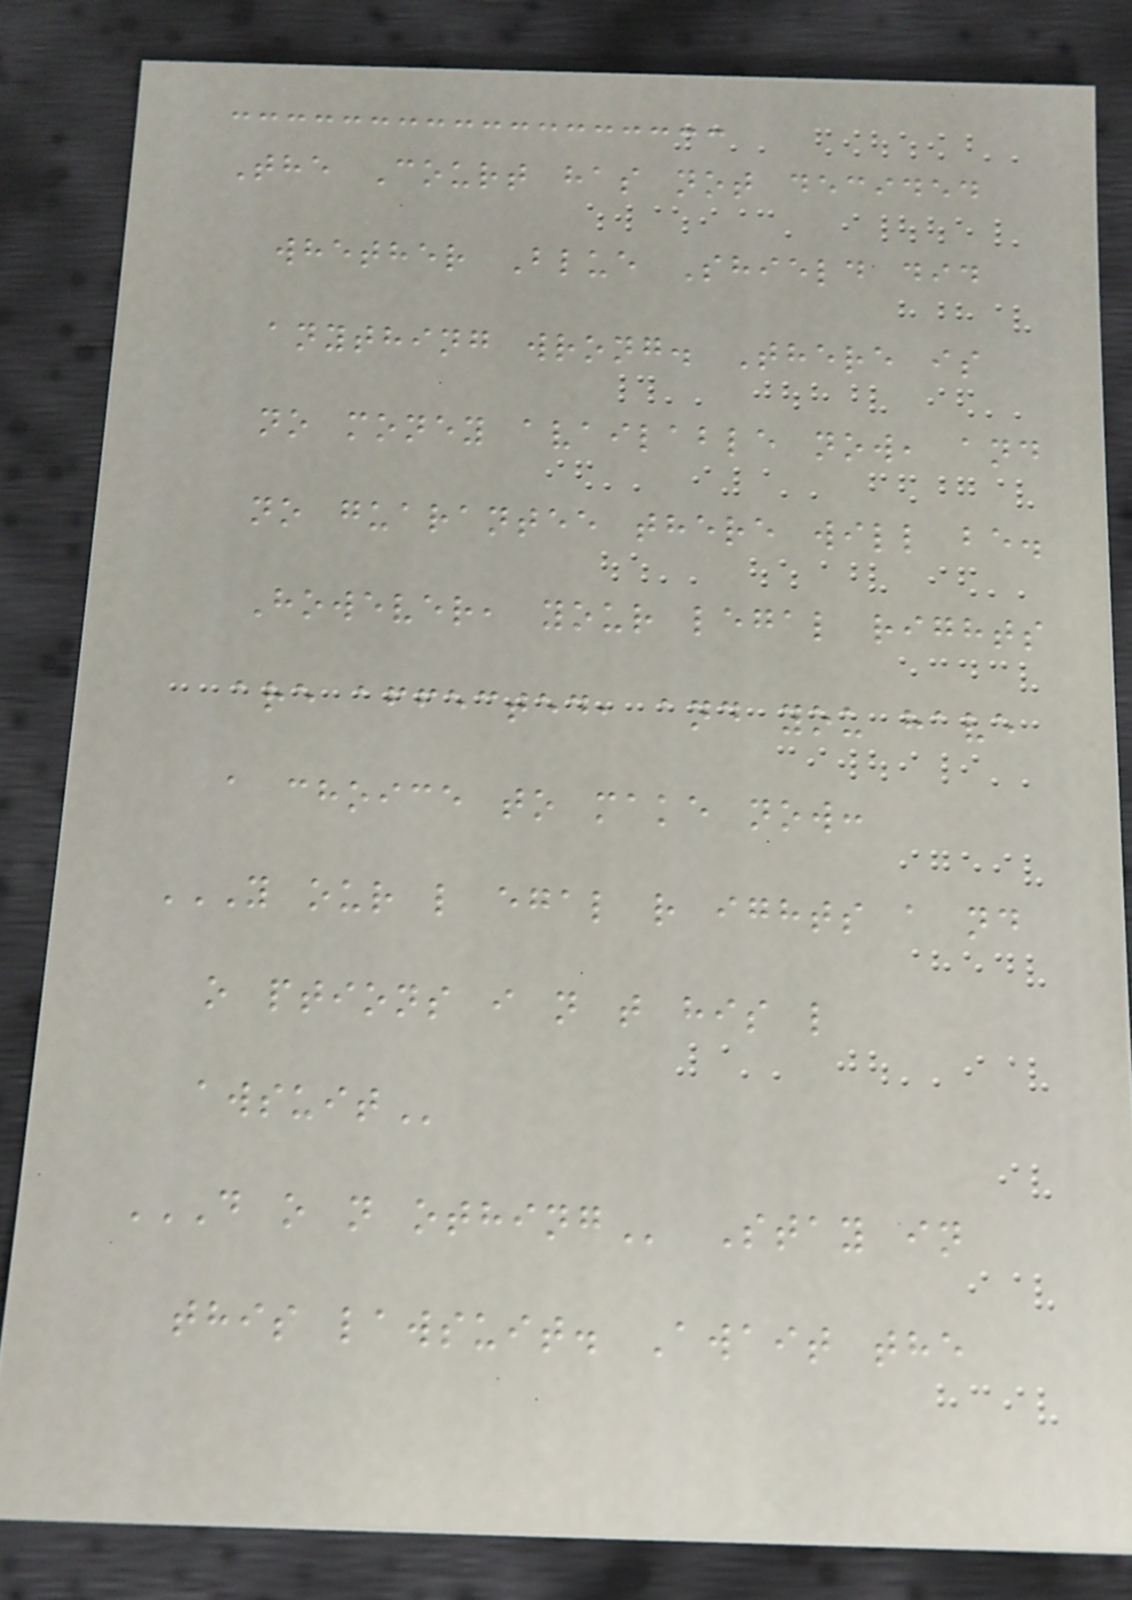The Court has not decided
whether Blue Shield did
anything wrong. There is
no money available now, and
no guarantee there will be.
However, your legal rights
are affected, and you have
a choice to make now:
Y OUR L EGAL R IGHTS A ND
O PTIONS I N T HIS L
AWSUIT
D O N OTHING Stay in
this lawsuit. Await the
